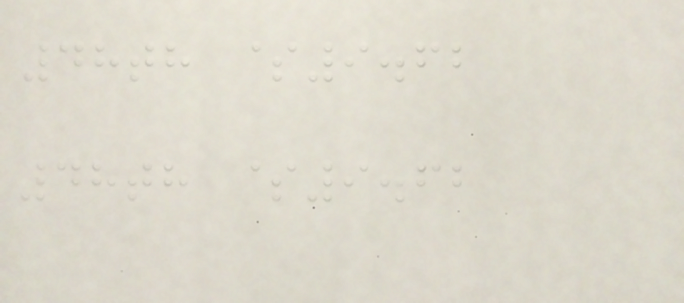48th $9.62
48th $9.62
